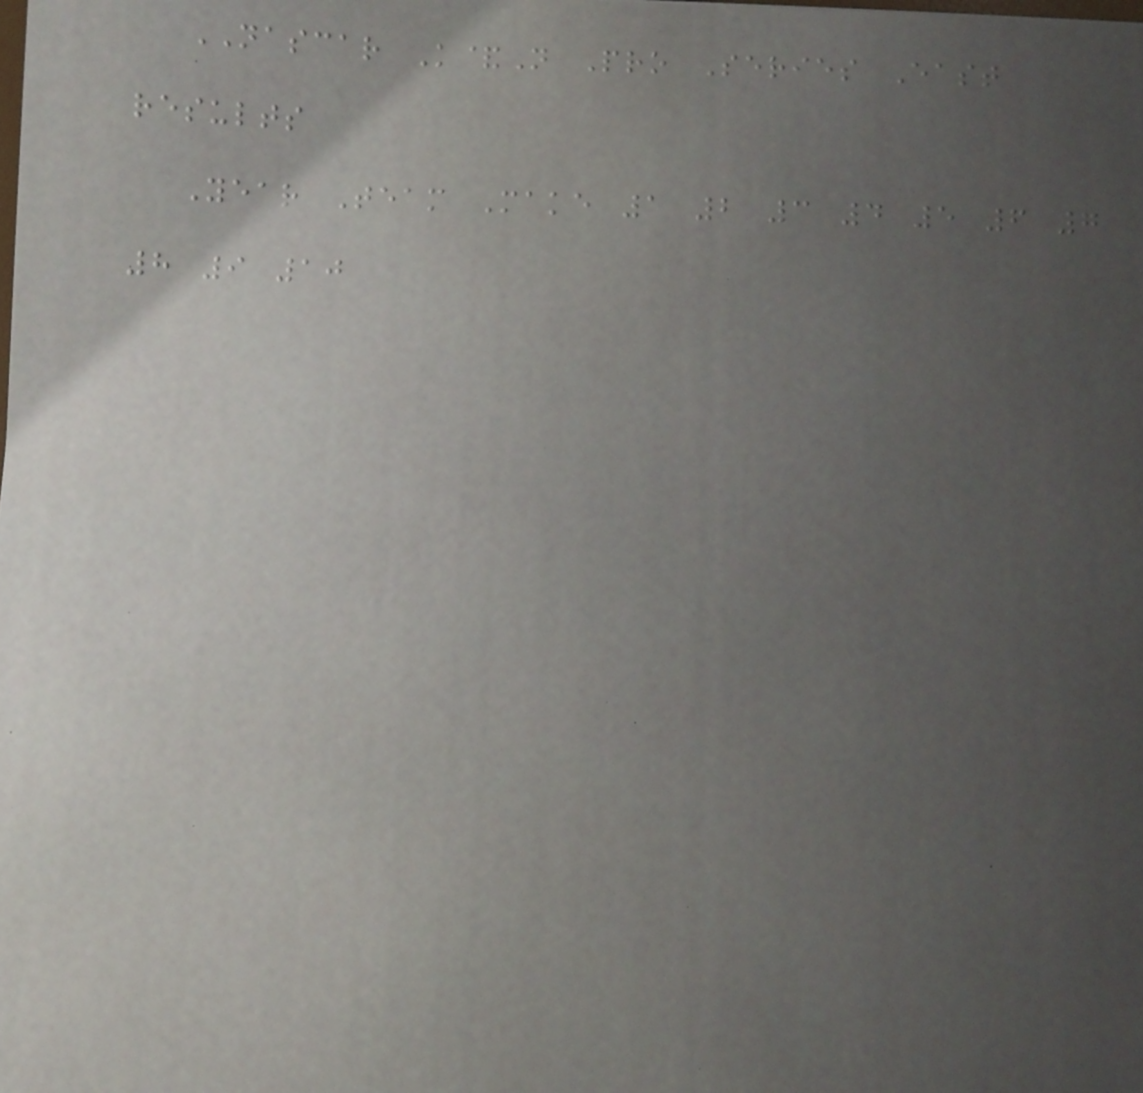NASCAR K&N Pro Series East
results
Year Team Make 1 2 3 4 5 6 7
8 9 10
